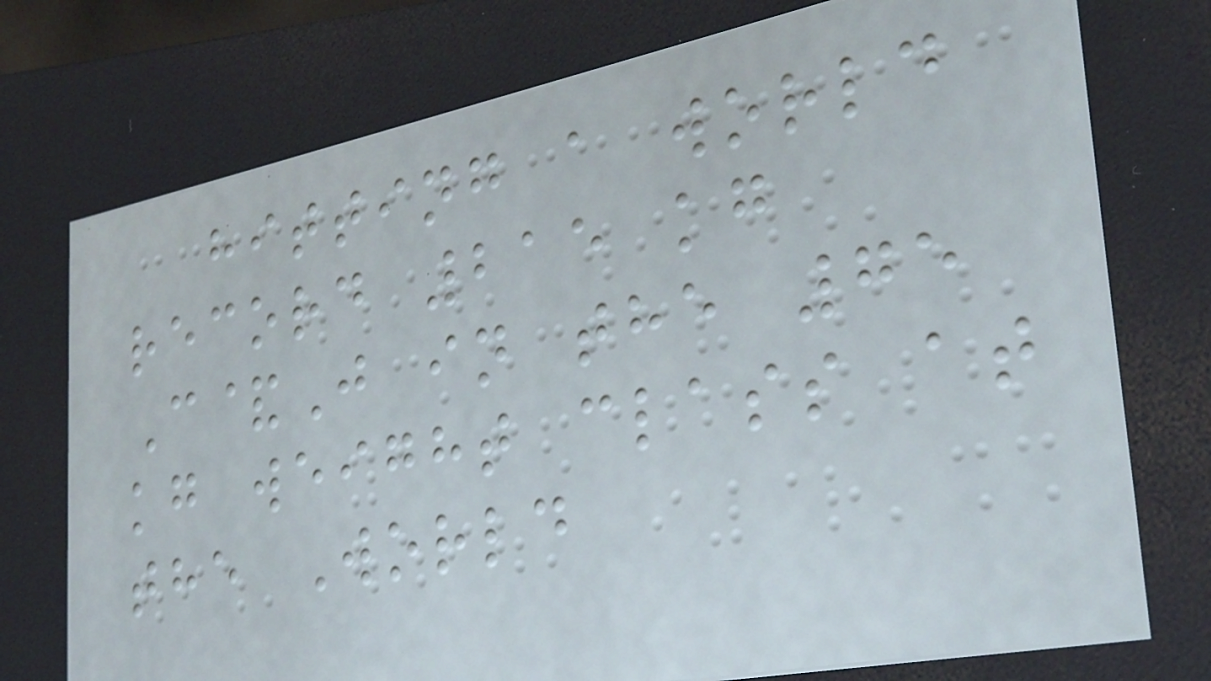hitting a world
record 215 kg
C&J in the 75
kg weight class at
the World
